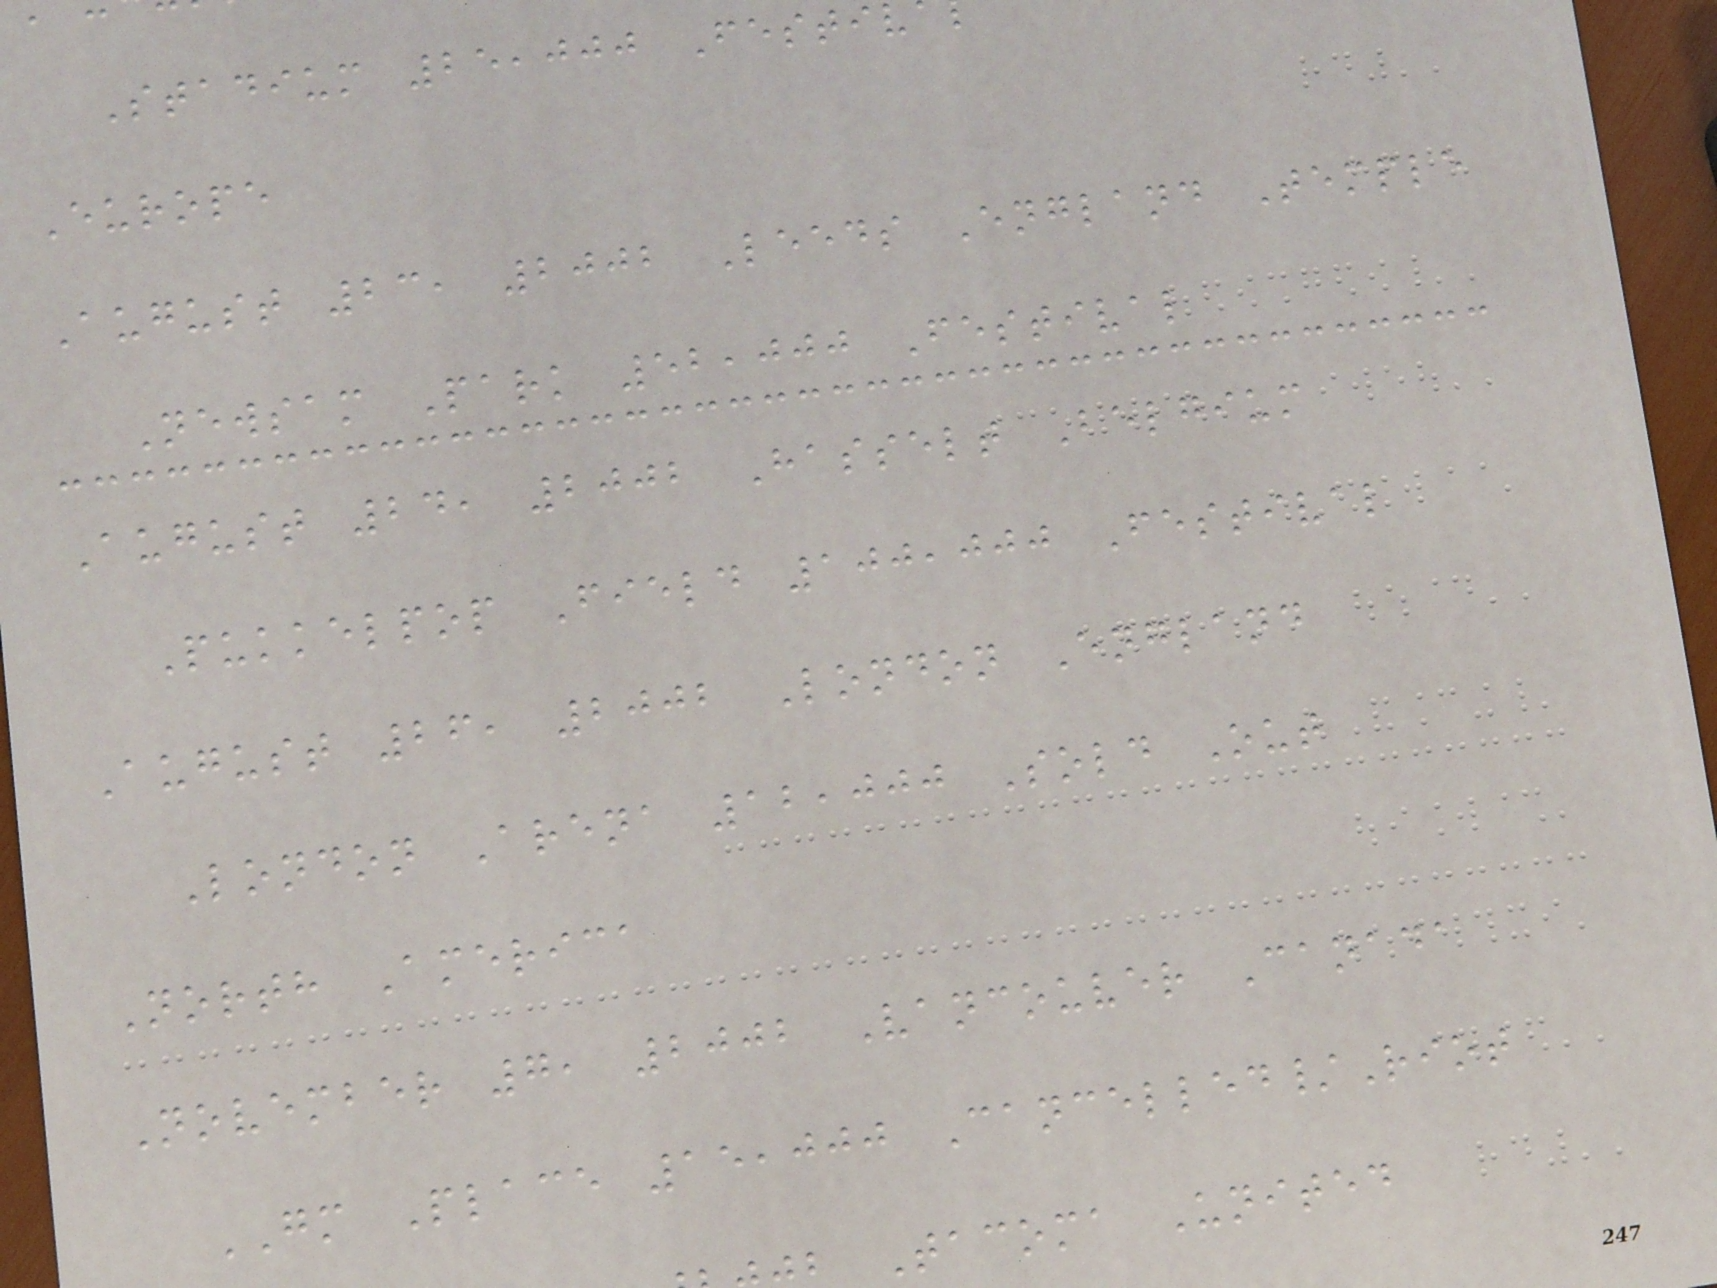Stadium 25,000 Festiv
Europe
August 23, 2002 Leeds England Temple
Newsam Park 52,000 Festival
August 24, 2002 Hasselt Belgium
Pukkelpop Field 100,000 Festival
August 26, 2002 London England
London Arena 12,000 Sold Out
North America
November 7, 2002 Vancouver Canada
GM Place 15,000 Cancelled/Riot
Tacoma United
